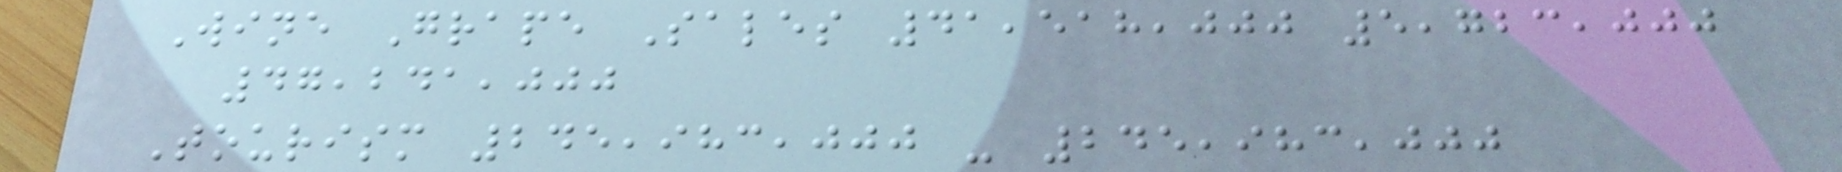Wine Grape Sales 41,518,000 5,723,000
47,241,000
Tourism 245,983,000 - 245,983,000
